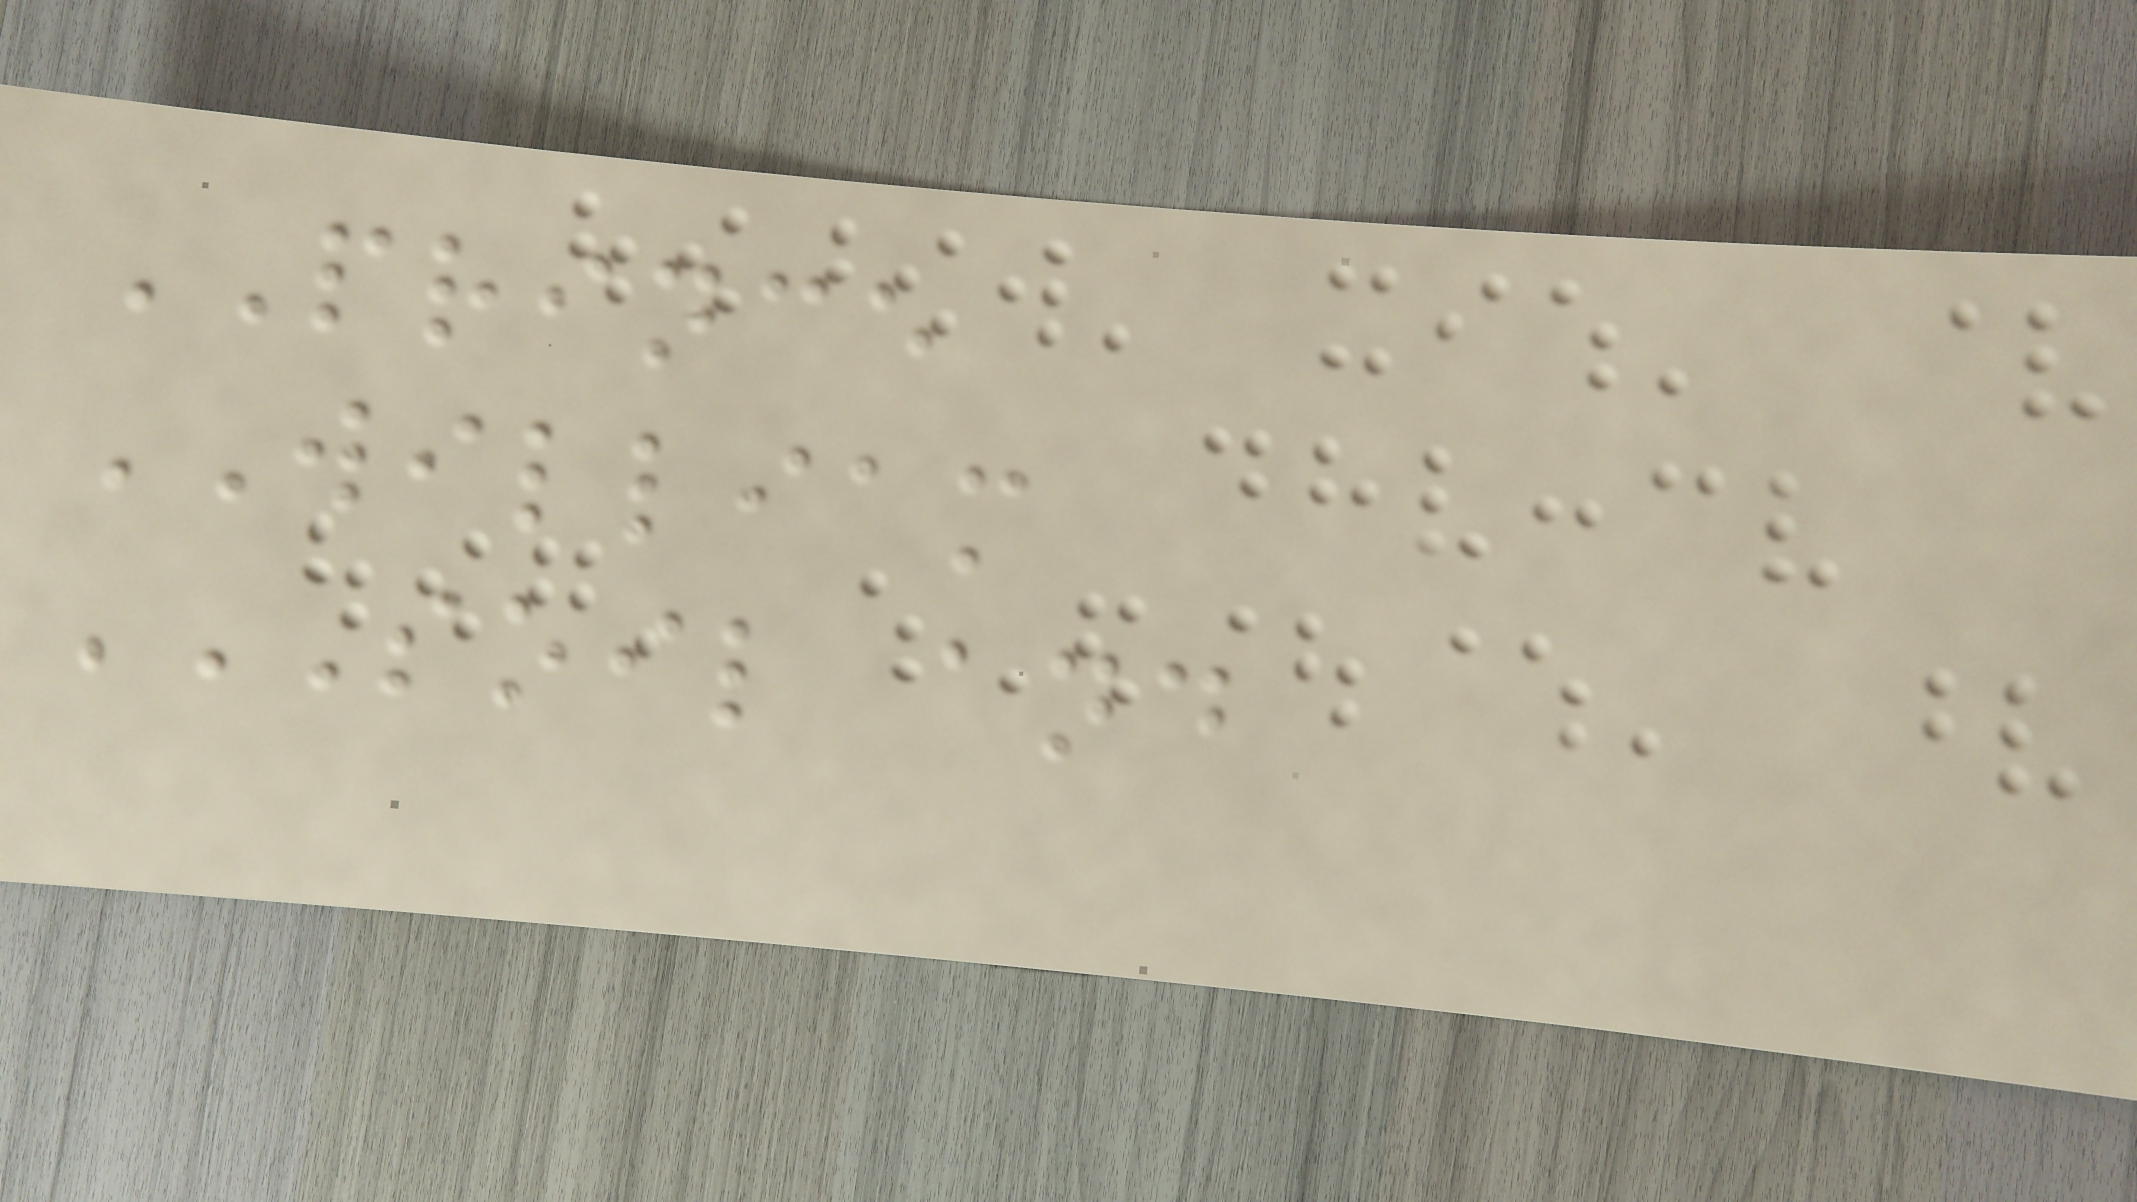PRINCE
WILLIAM
SOIL AND
